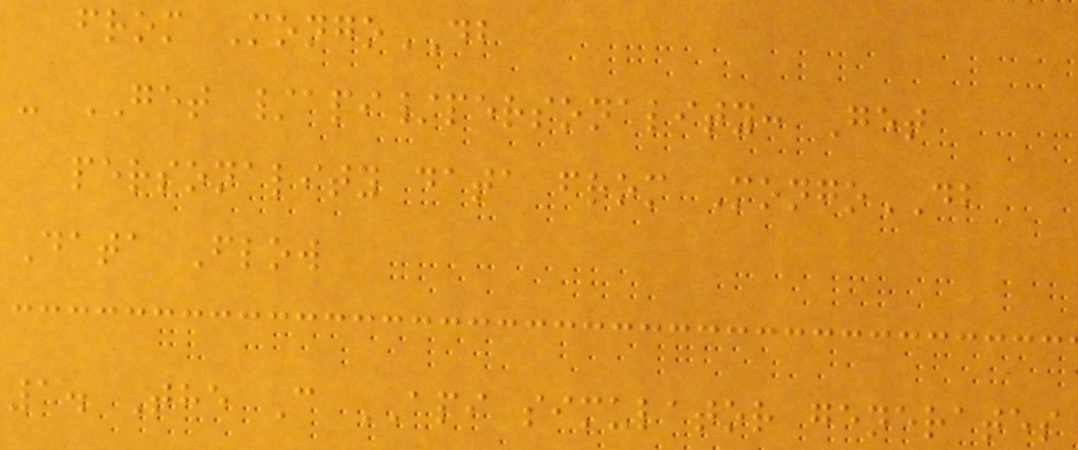from MongoDB
- GET /api/personality: Get
personality data from MongoDB
Data Flow
1. The C API simulator generates
